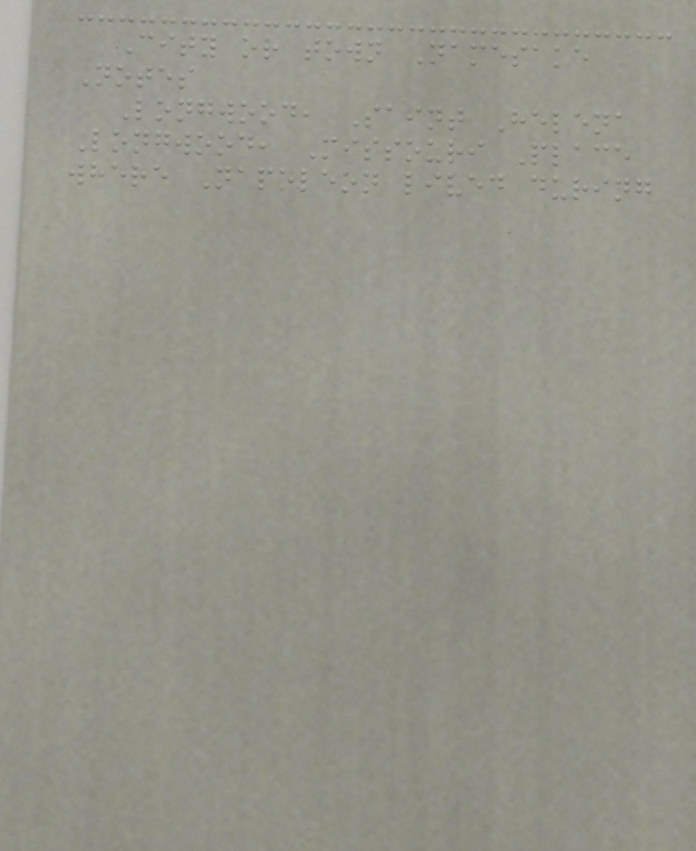City or town Namesake
Notes
Longwood, Saint Helena
Longwood, Missouri Place
where Napoleon lived during
